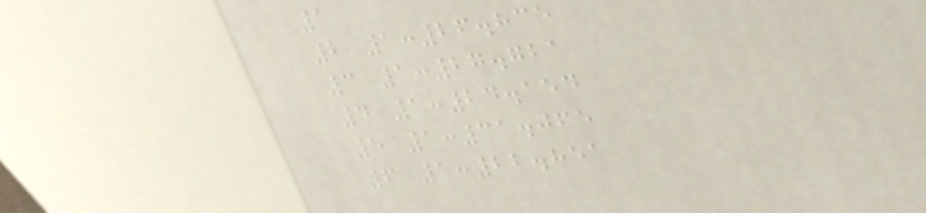1
2 1:26.835
3 1:27.721
4 1:24.154
5 1:31.065
6 1:22.851
